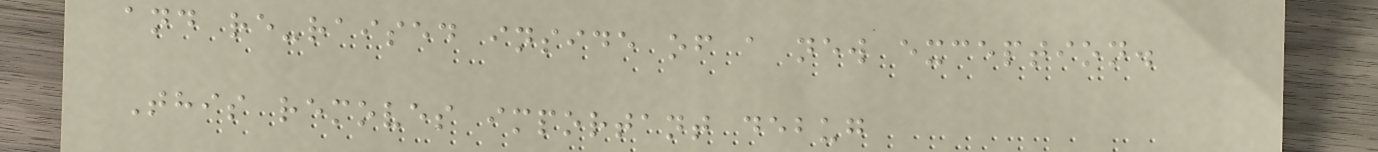and re-raised inside of a new exception.
This removes important debug
